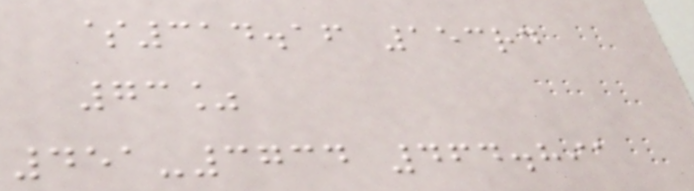$314.16 153rd
73%
451-3734 464.891
